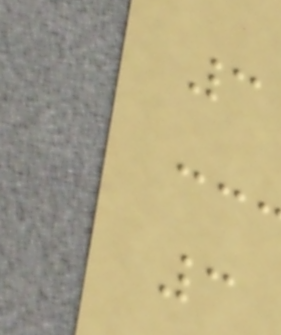3
3
